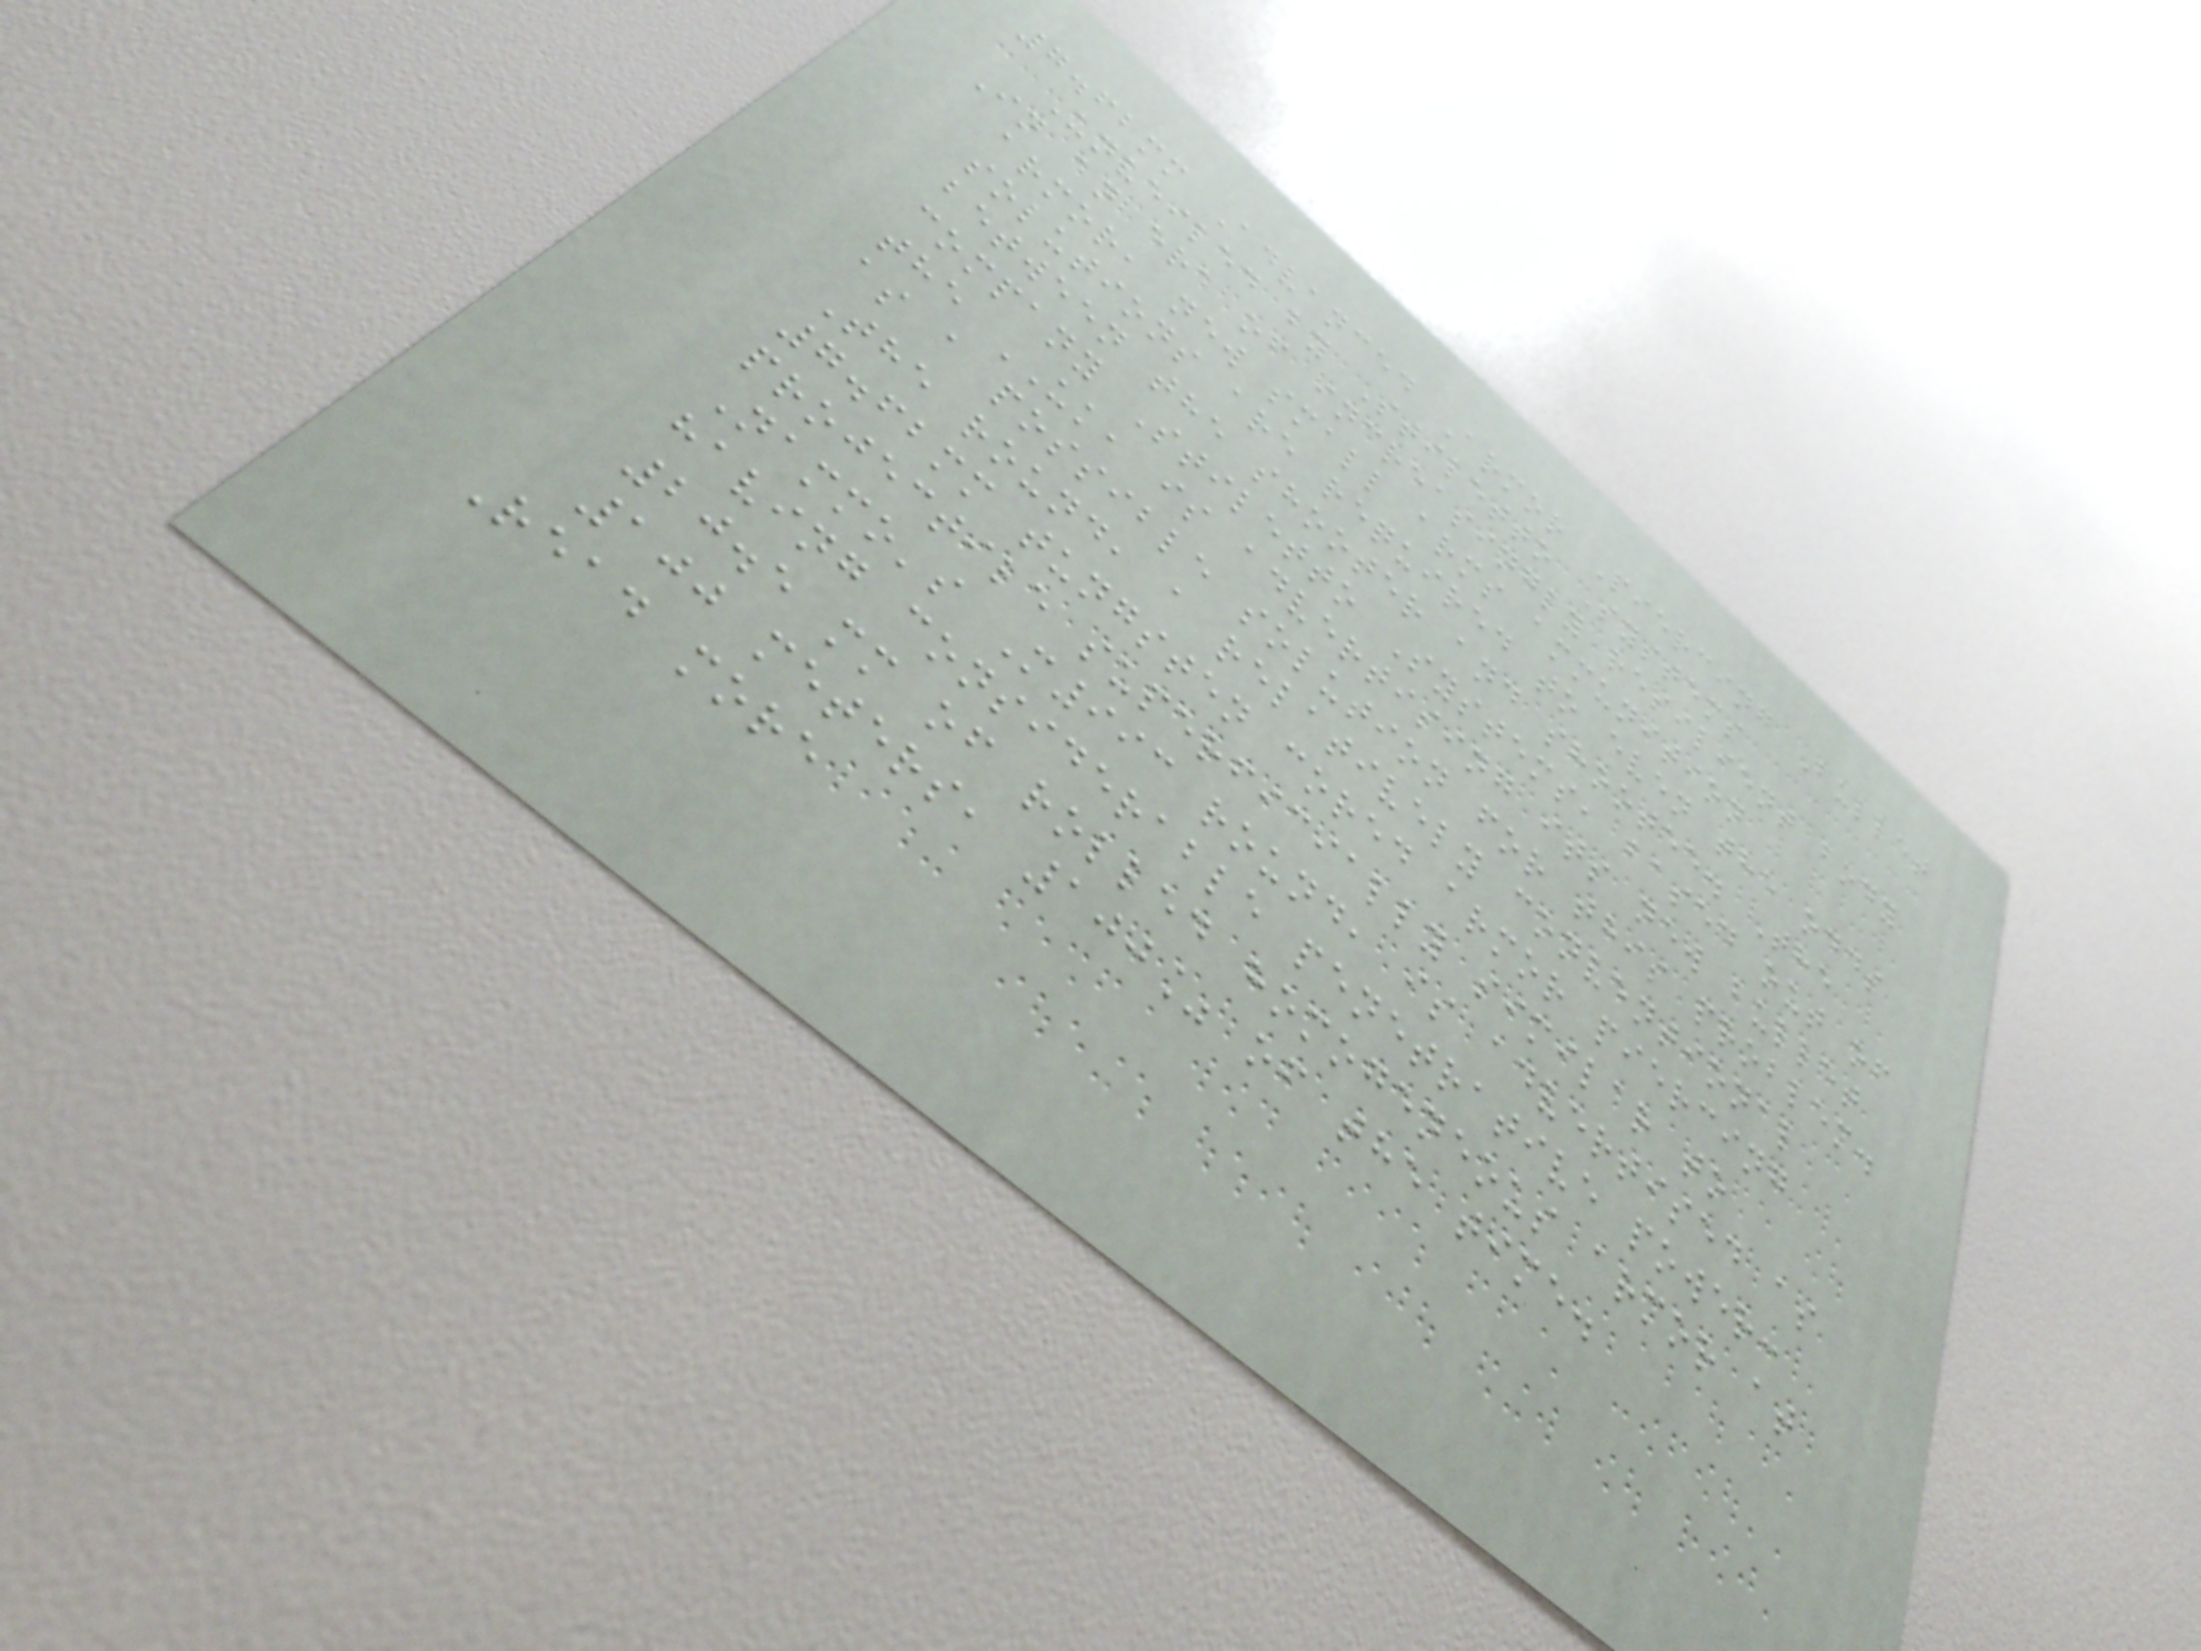7.62mm Advanced Armor Piercing Bullet
Unveiled by Stiletto Systems
In an era of increasingly resilient body
armor, new small arms ammunition
solutions are required to even the odds
between the shooter and shootee. The
company Stiletto Systems, based out of
the UK, is advertising its new bullet
as a possible solution for this problem.
The round, a relatively conventional
7.62mm tungsten cored armor piercing
projectile superficially similar to
Nammo's M993 round, is advertised as
having considerable penetrative power:
20.5 mm of rolled homogeneous armor at
100 meters, 100% of the time.
Read more
